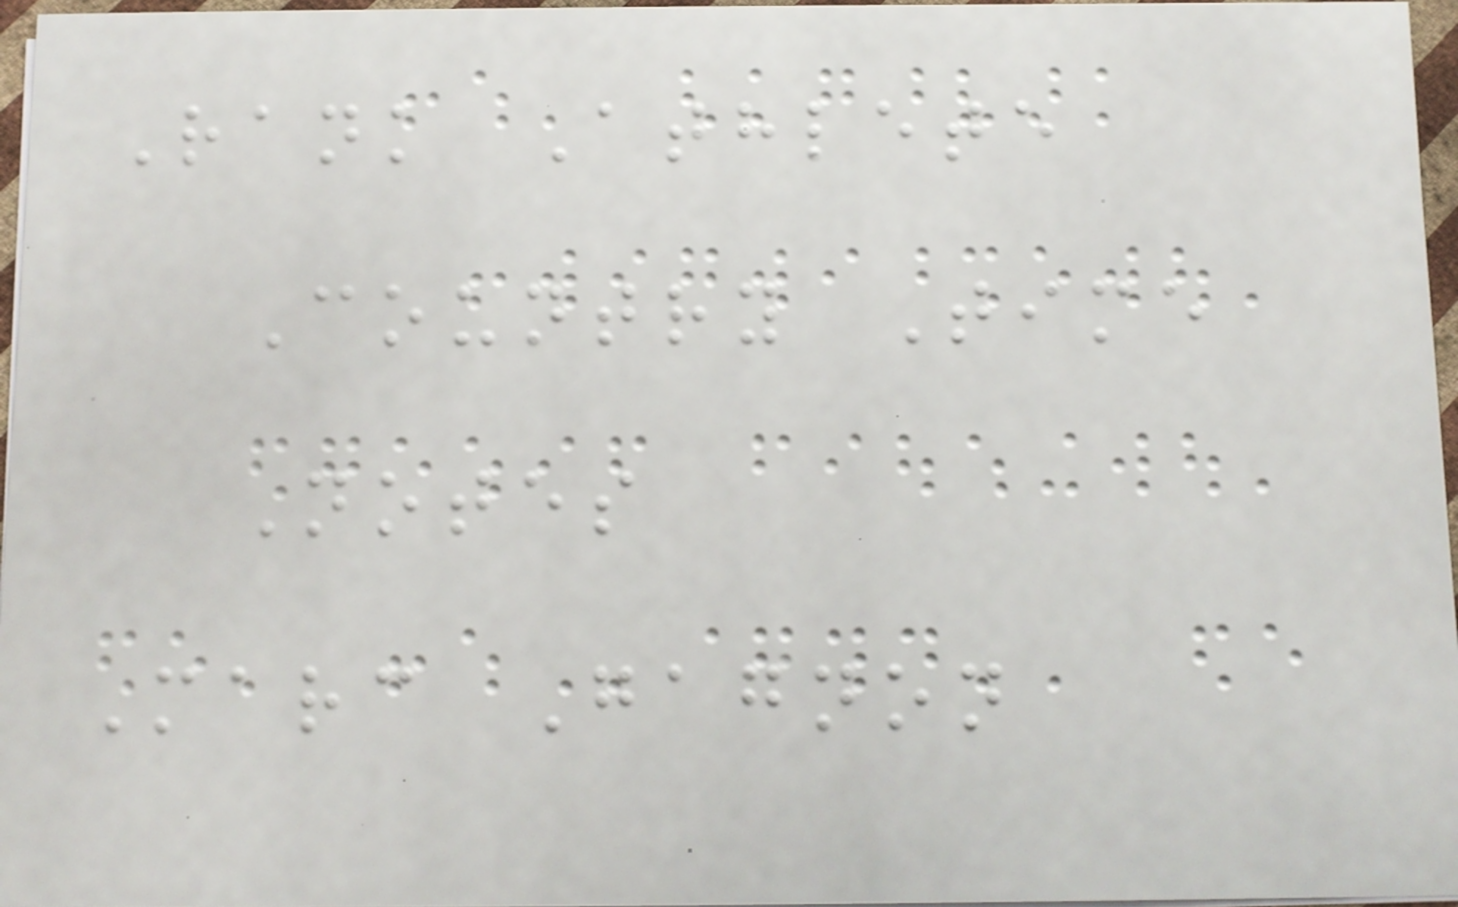Rank Athlete
Country Time
Notes
Marc Gagnon
